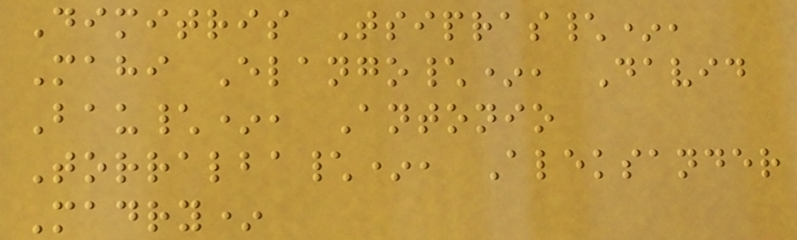Dimitris Tsipras\*,
Mahi Elango\*, David
Bau\*, Antonio
Torralba\*, Aleksander
Madry*
